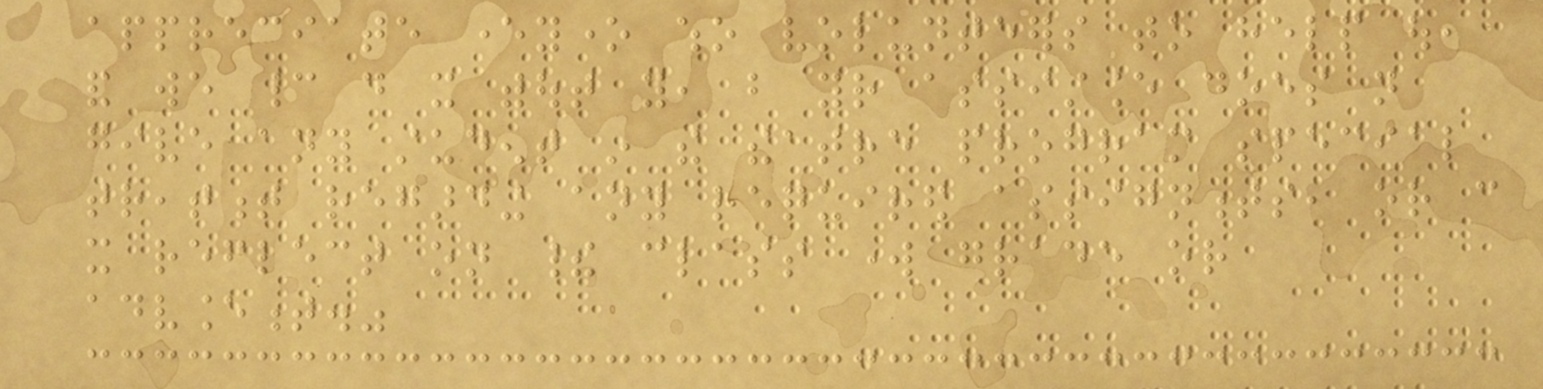appreciate everyone who volunteers to help out,
and we cannot do it without you, but your assistance does not
give any student in the theatre program special
treatment regarding any required assignments, or can
it reflect on their class work grade or
advancement."
